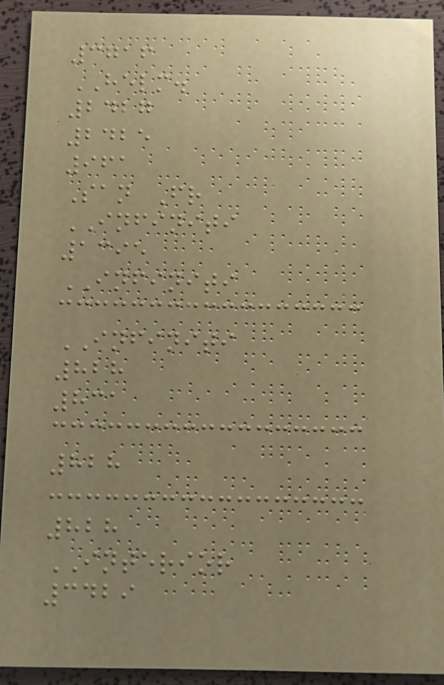3716
HELM.
2427
2425
961
San Fr
INFINITI
1395
INFINITI
INFINITI
828
831
828
828
INTERIOR
3429
